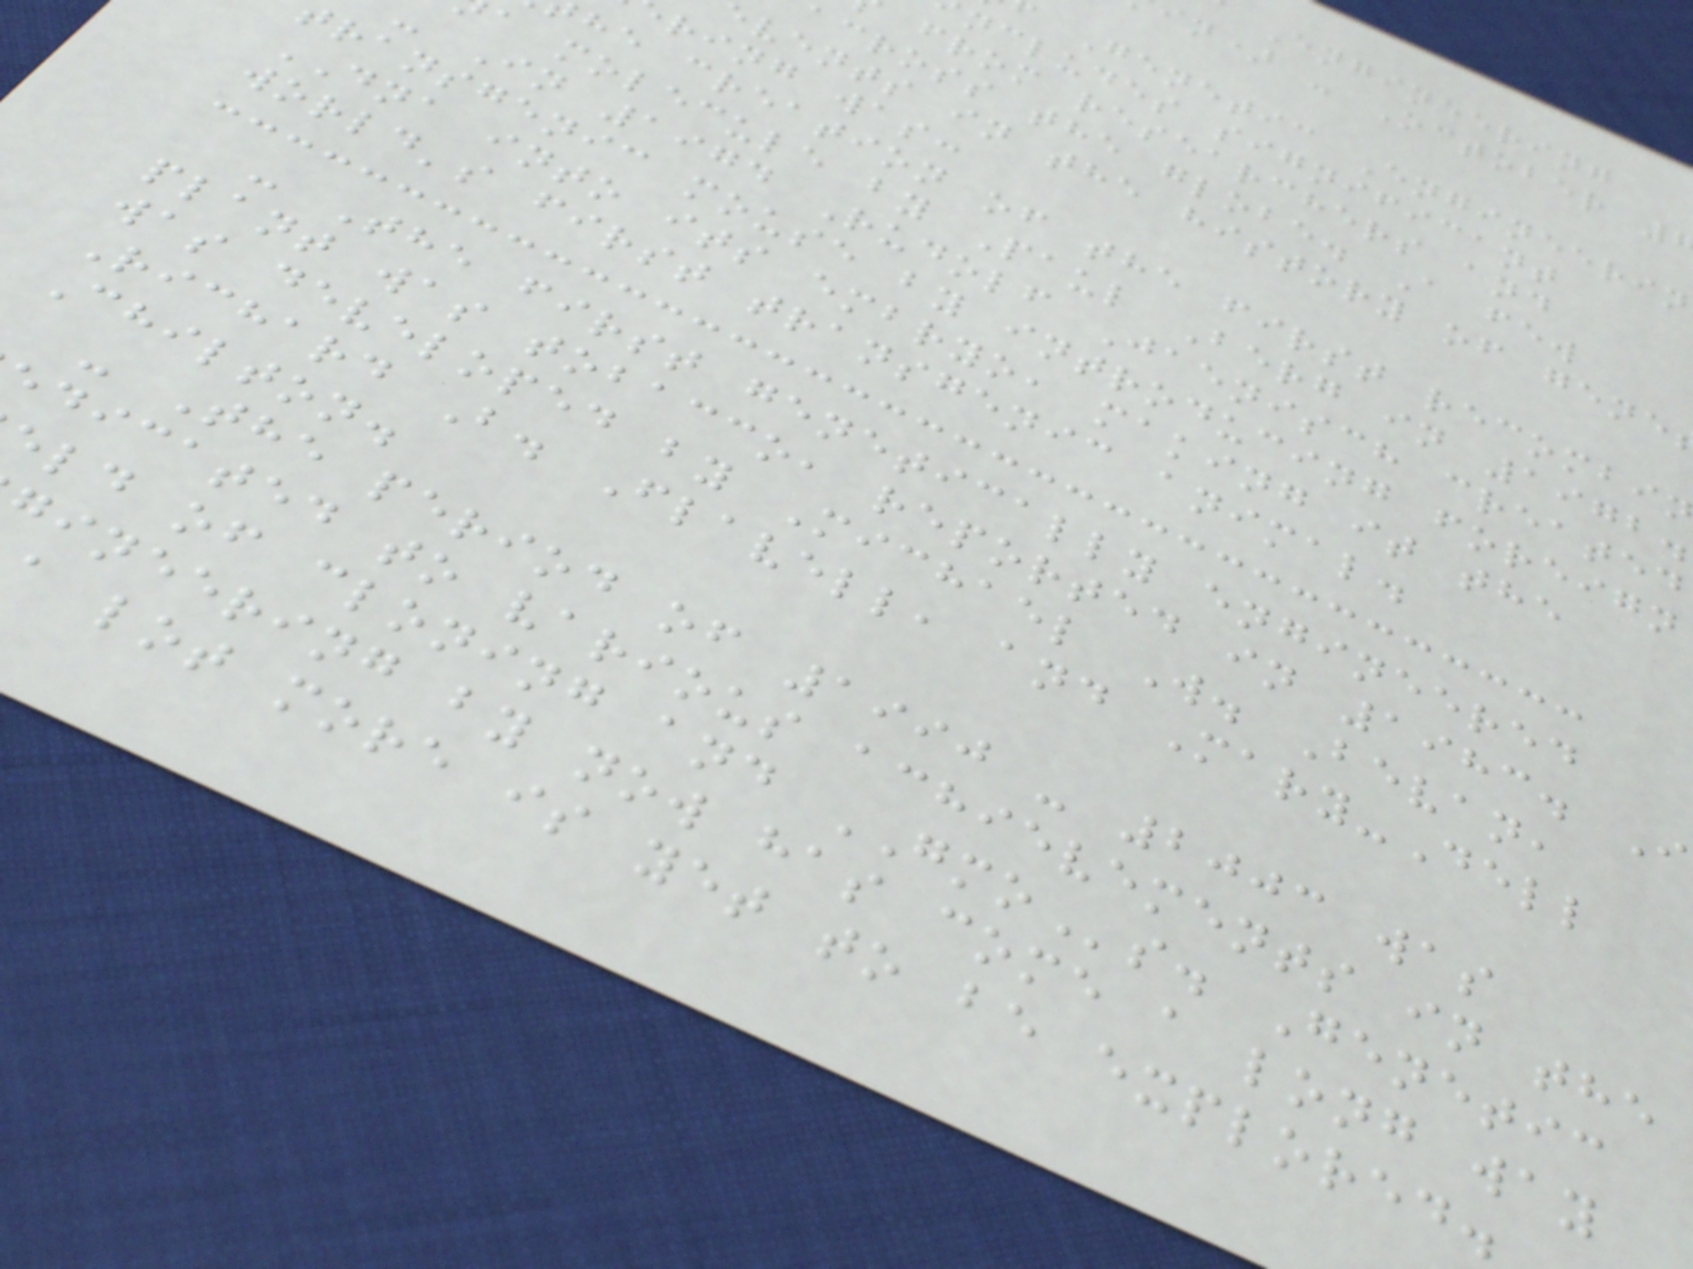Engineering
in) - October
Genetic Engineerin
ncludes significant
from researchers and
across the globe. A few
events in the history of gene
ring was:
he creation of the first recombin
a molecule by Paul Berg in 1972.
- In 1974 Rudolf Jaenisch created
transgenic mouse by introducing foreign
DNA into its embryo, making it the
world's first transgenic animal.
- The first genetically engineered
plant was tobacco, reported in 1983. I
was developed by Michael W. Bevan,
Richard B. Flavell, and Mary-Dell
Chilton.
- The period of 1990 - 2003 was
dicated to various achievements in the
eld of cloning and GMOs. Genetic
gineering by now has come a long way
a lot more is yet to be explored.
